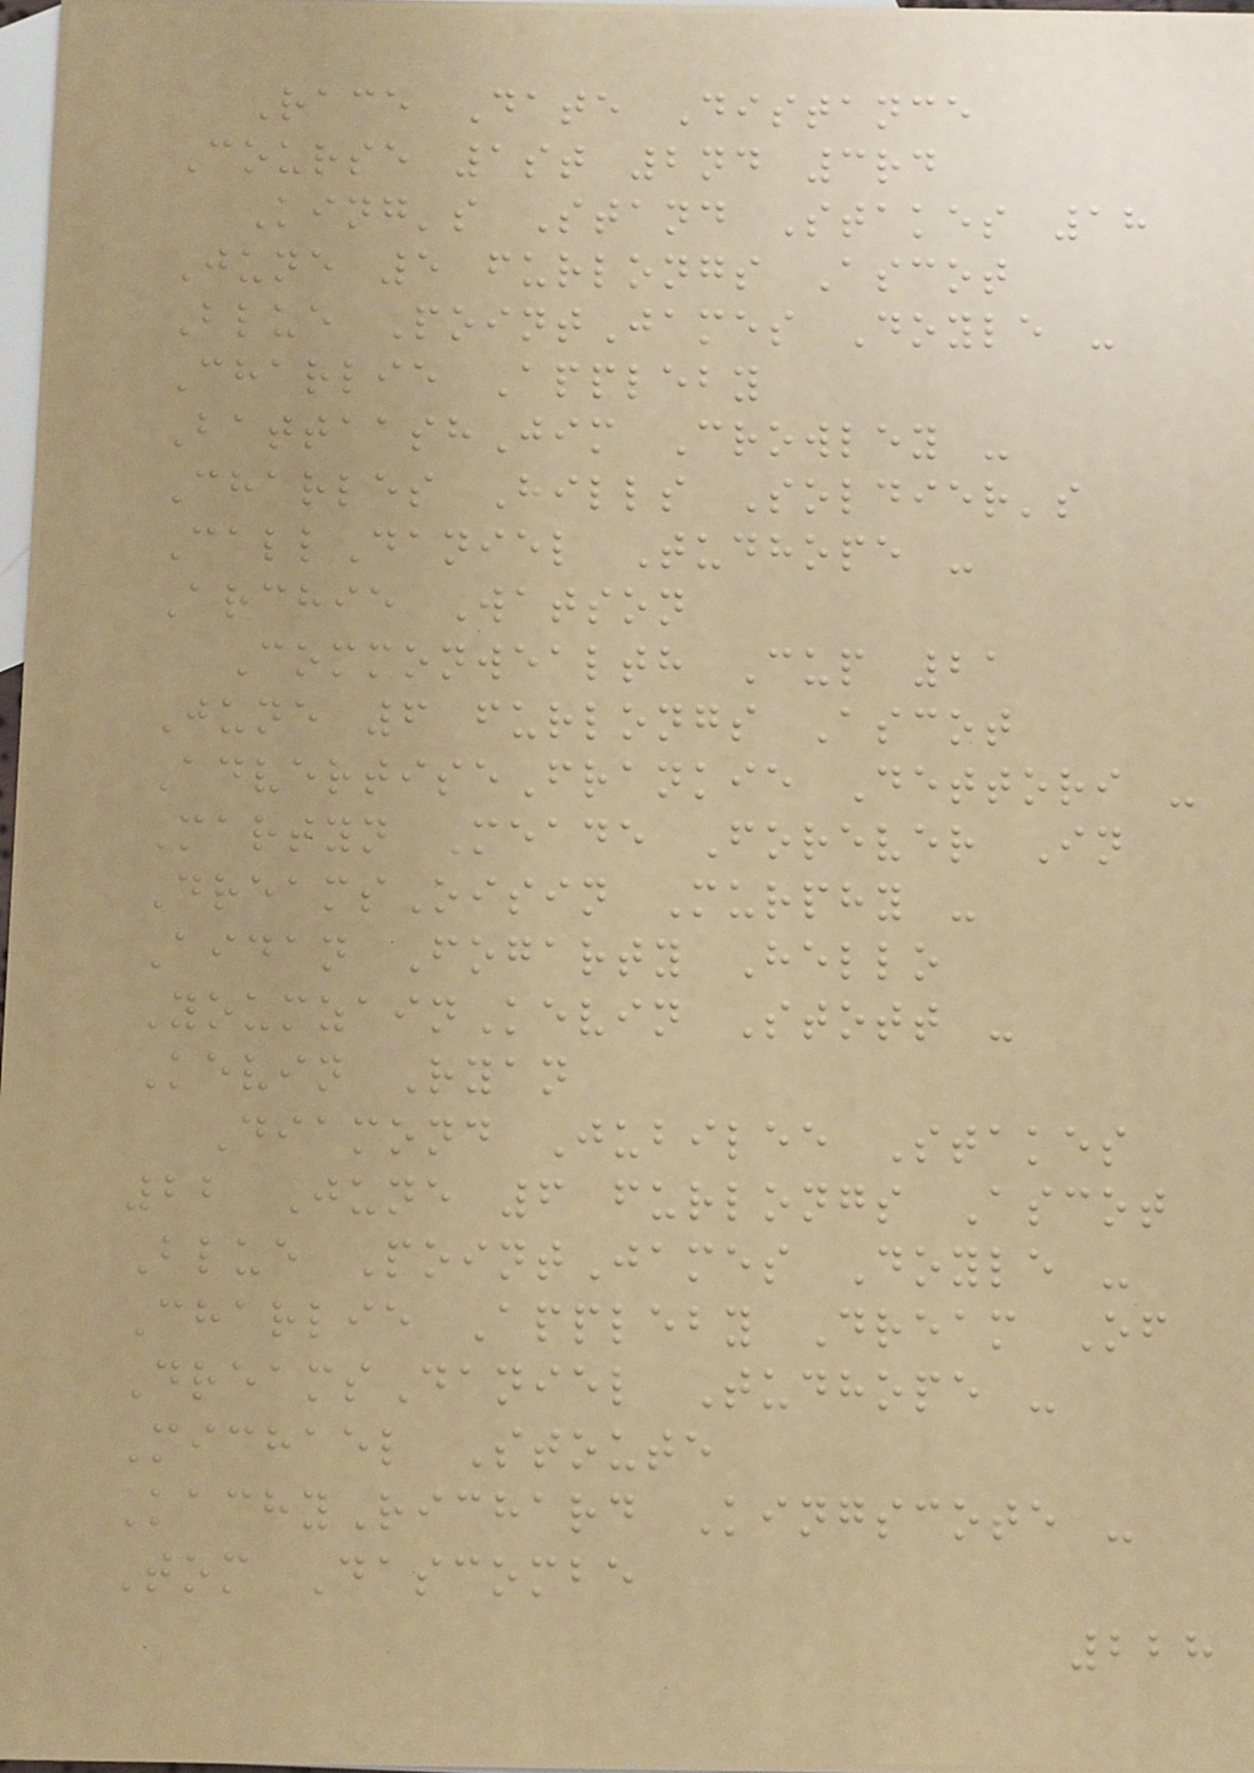Race Date Distance
Course 1st 2nd 3rd
King's Stand Stakes 18
June 5 furlongs Ascot
Blue PointJames Doyle -
Charlie Appleby
BattaashJim Crowley -
Charles Hills Soldier's
CallDaniel Tudhope -
Archie Watson
Commonwealth Cup 21
June 6 furlongs Ascot
AdvertiseFrankie Dettori -
Martyn Meade Forever In
DreamsOisin Murphy -
Aidan Fogarty Hello
YoumzainKevin Stott -
Kevin Ryan
Diamond Jubilee Stakes
22 June 6 furlongs Ascot
Blue PointJames Doyle -
Charlie Appleby Dream Of
DreamsDaniel Tudhope -
Michael Stoute
KachyRichard Kingscote -
Tom Dascombe
228
